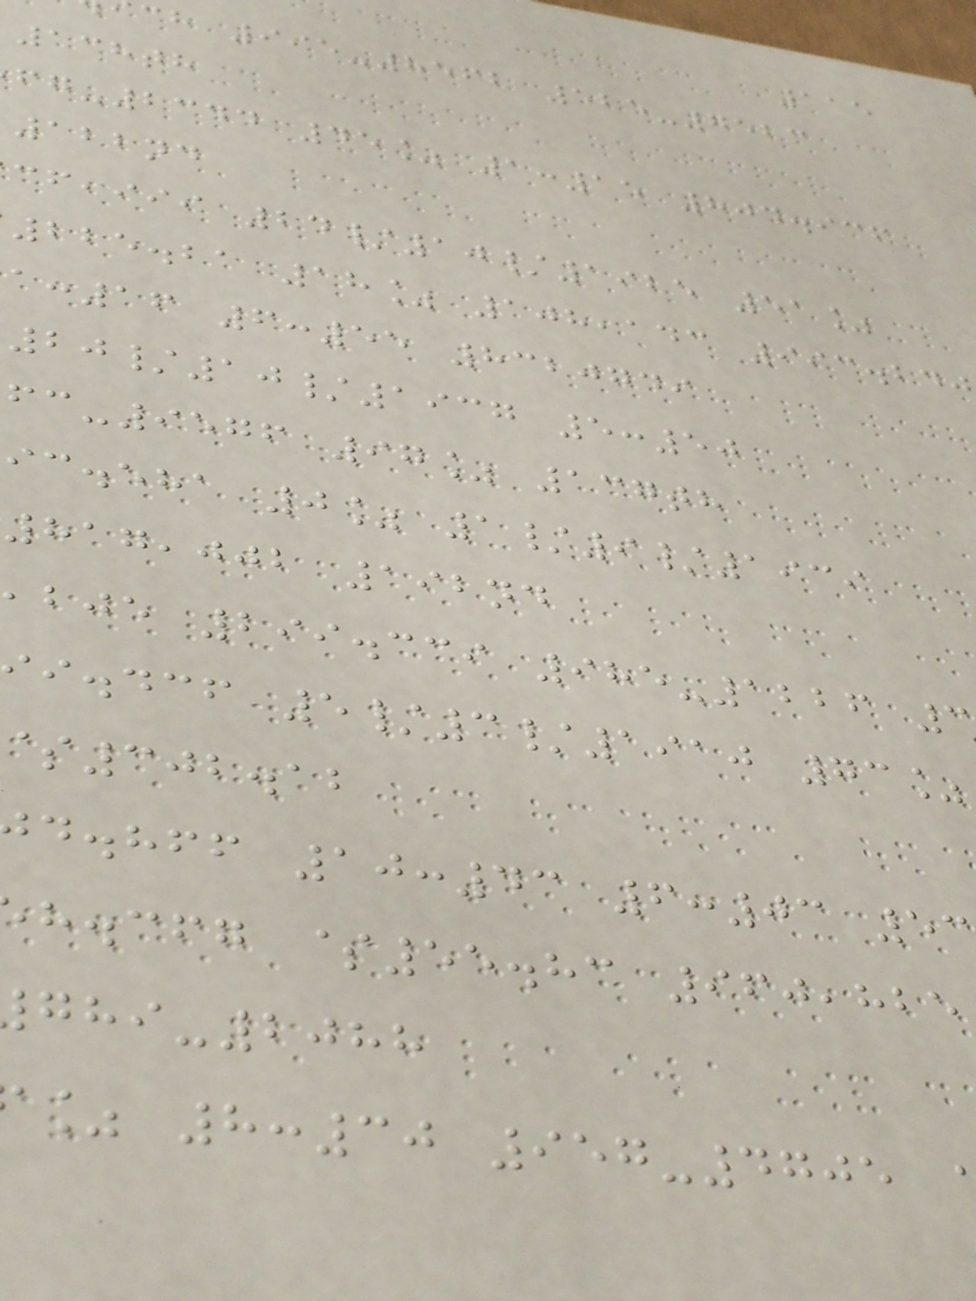115
ch 995-8562 525-7523
138th
-2344 45% 1:15 804.936
122nd
,iii 24/10/1925 51%
225.21 18% 108,143 993.240
:16 6:55 8320749
20/10/1937 5:50
-9576 97% 137th
ic.eha 0% 1/9/1939
817,002 192nd
,bje 299.339 985-1226 3
ii.dcf 5/3/1910 73%
302.12
d.hff 10:43 6:03 53
h.cfg $55.83 960,825
-2088
% 8:30 957-4705
